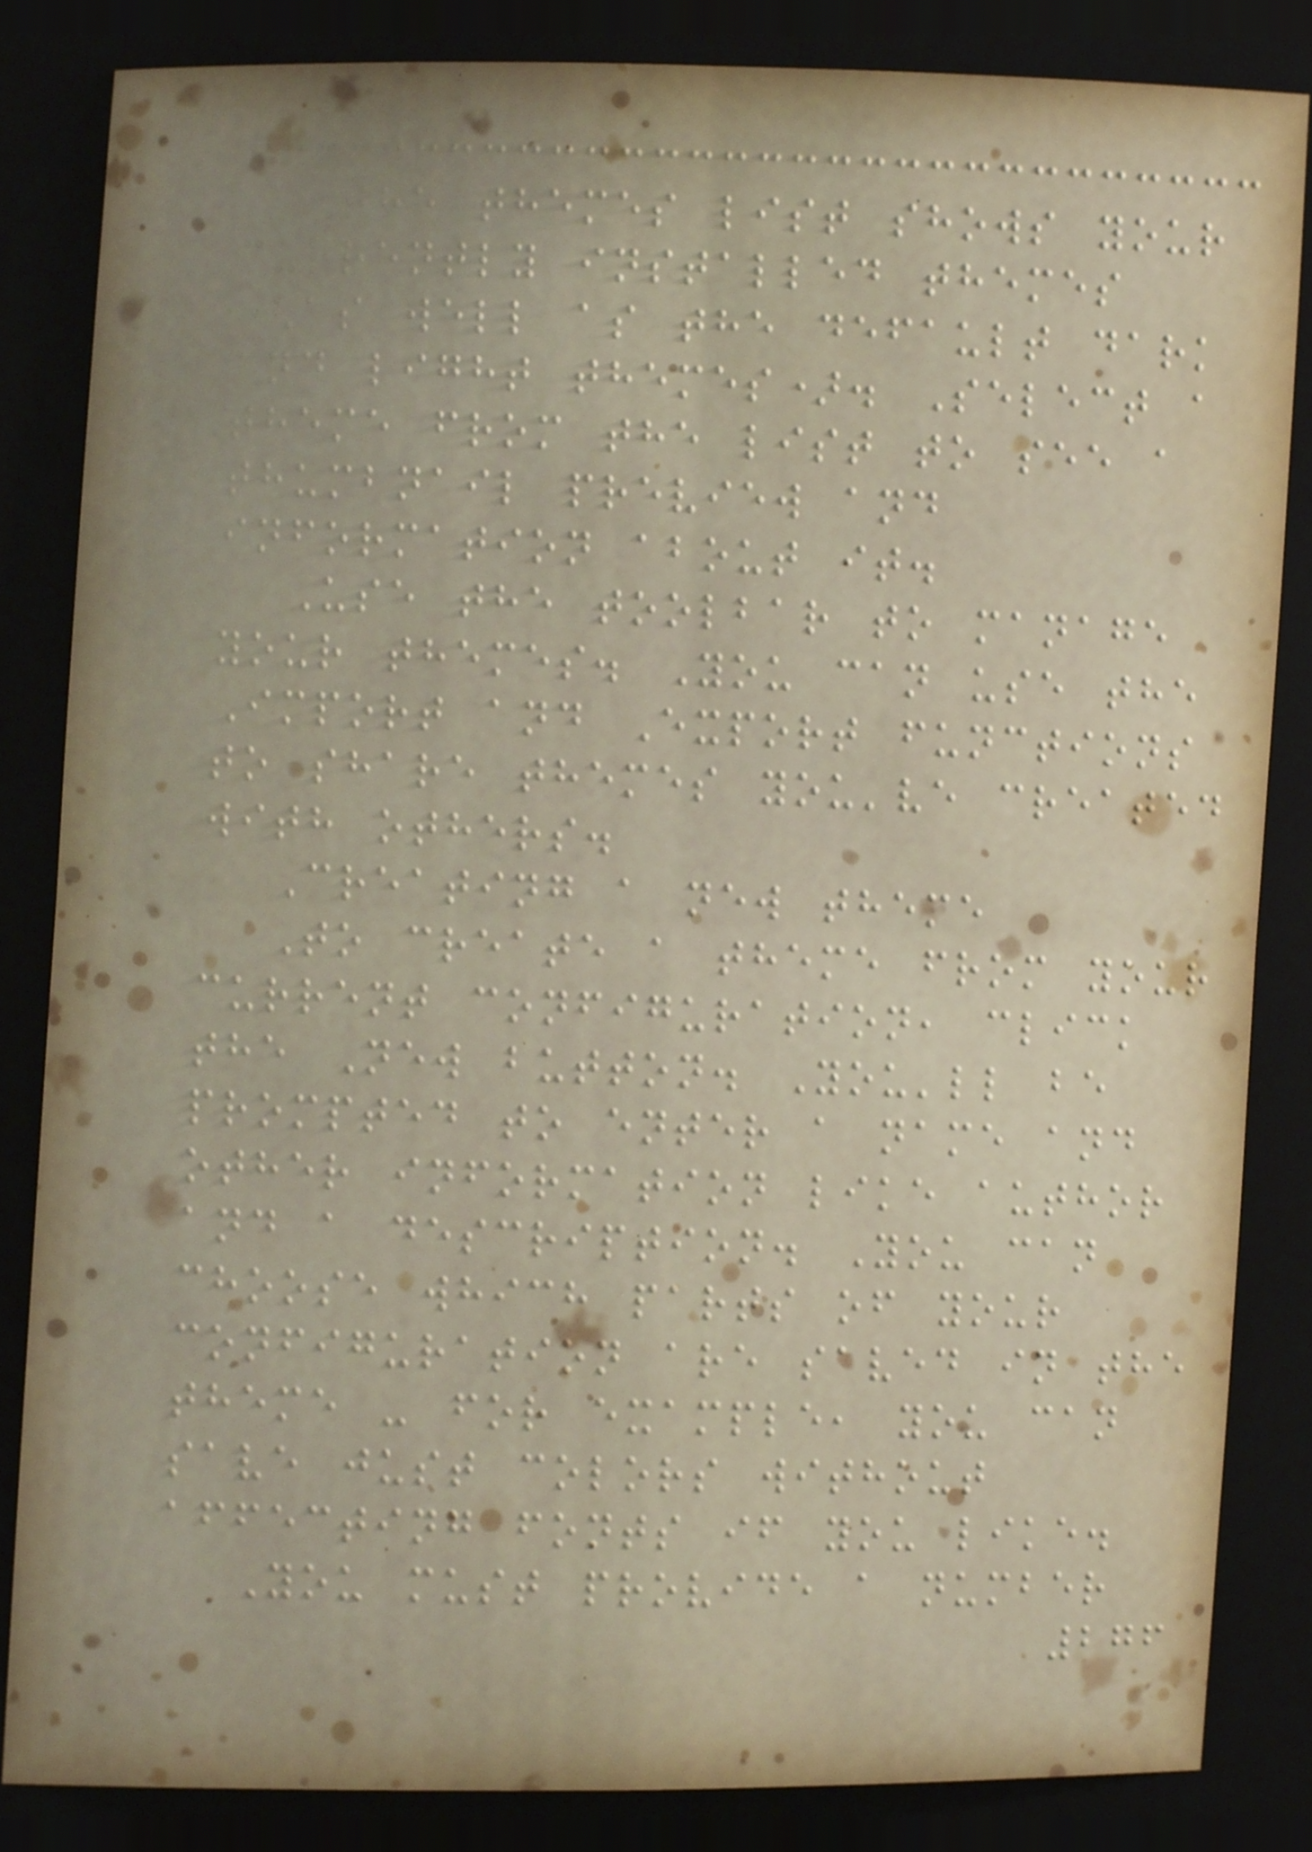The themes list shows your
currently installed themes
(as well as the default dark
and light themes). Select a
theme from the list to see a
thumbnail preview and
information about it.
Use the toolbar to manage
your themes. You can use the
Import and Export functions
to share themes you've created
with others.
Creating a new theme
To create a theme from your
current configuration, click
the New button. You'll be
prompted to enter a name and
other information like author
and a description. You can
choose which parts of your
configuration are saved in the
theme - for example, you can
save just colors without
affecting fonts if you like.
You must provide a number
276
